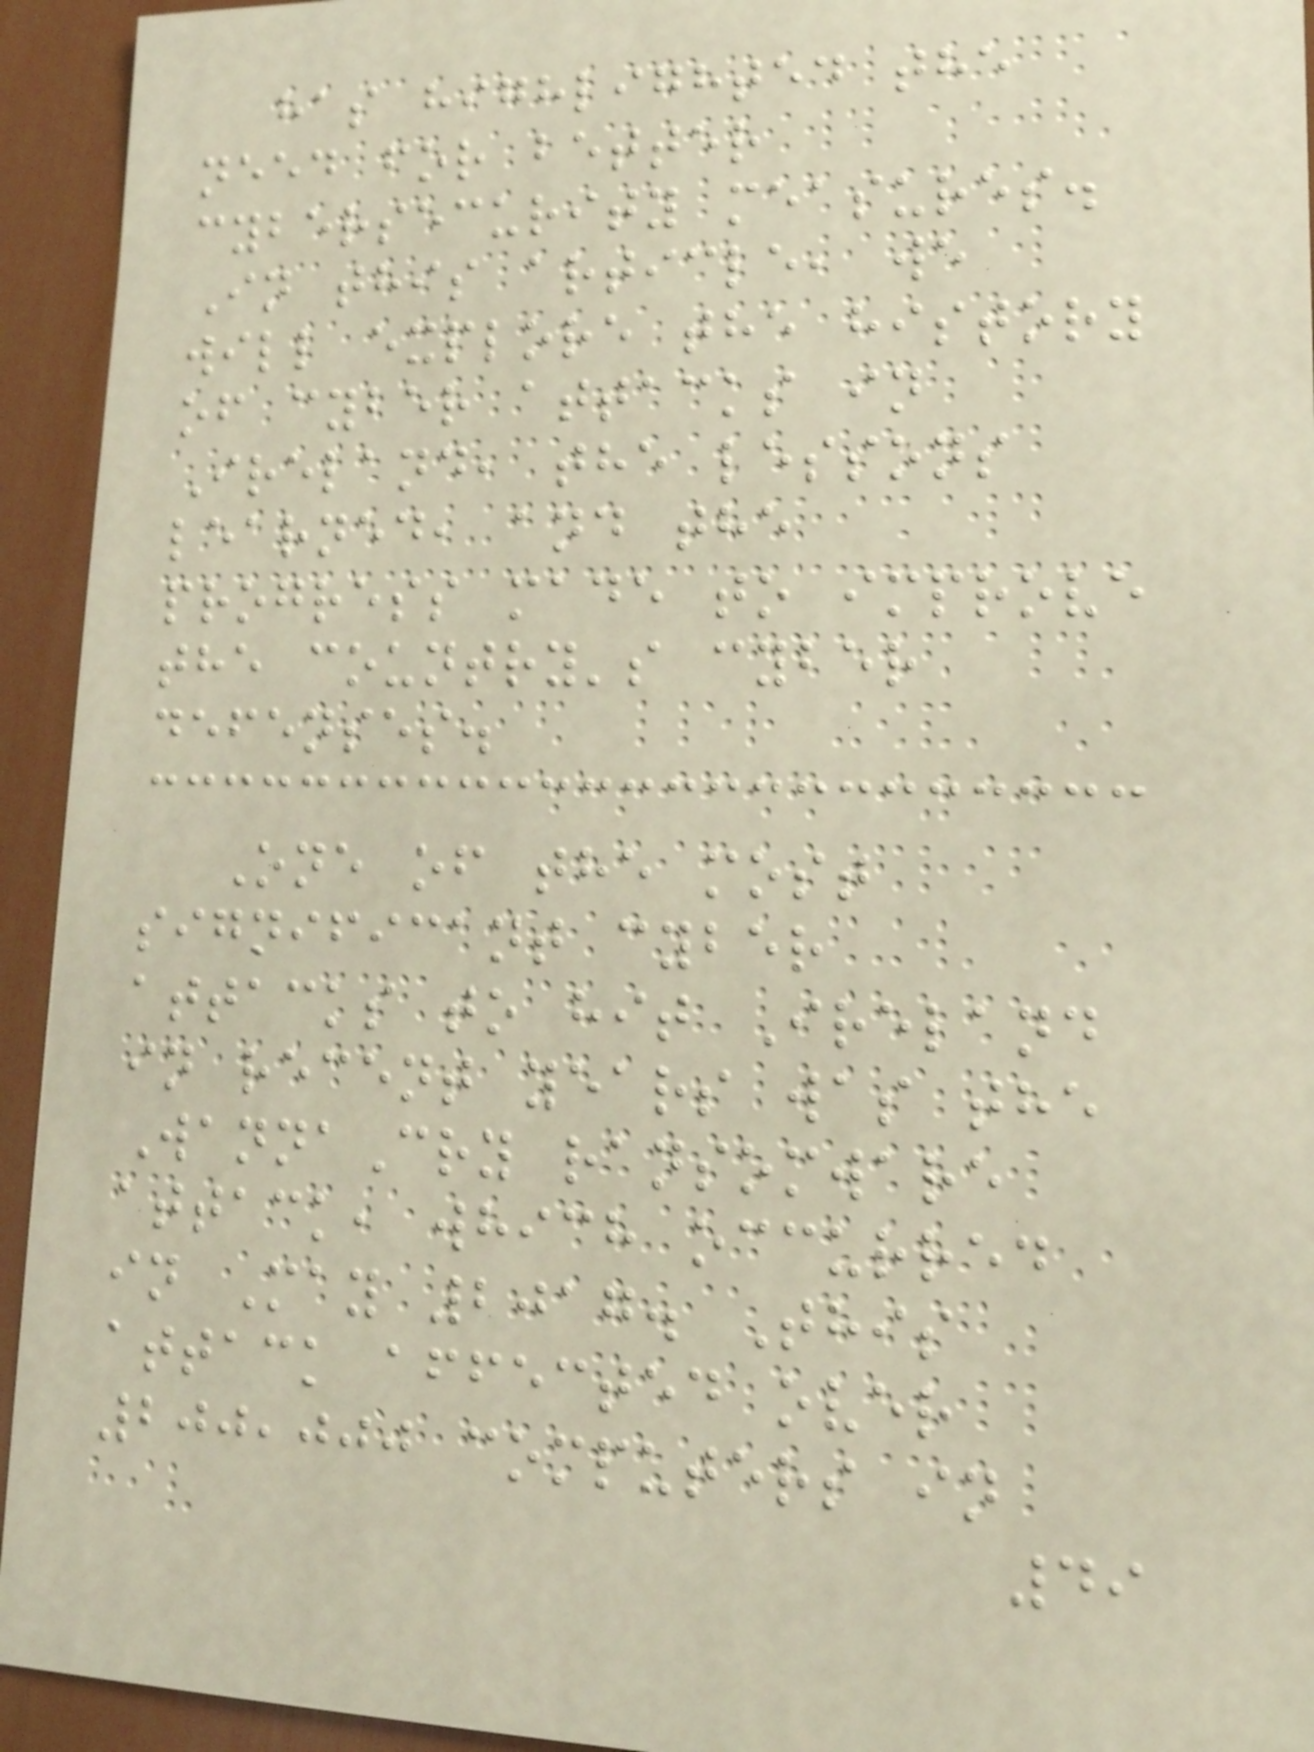has highlighted the
need for better
cybersecurity measures.
In this article, we
will explore the history
of cyber attacks in
Ireland, the lessons
learned, and the
progress made to improve
the country's cyber
defenses.
One of the most
significant cyber
attacks to hit Ireland
in recent years was the
WannaCry ransomware
attack, which occurred
in May 2017. This
attack affected over
200,000 computers in
49
